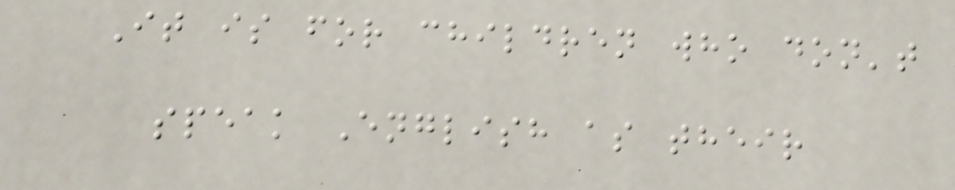It is for children who don't
speak English as their
